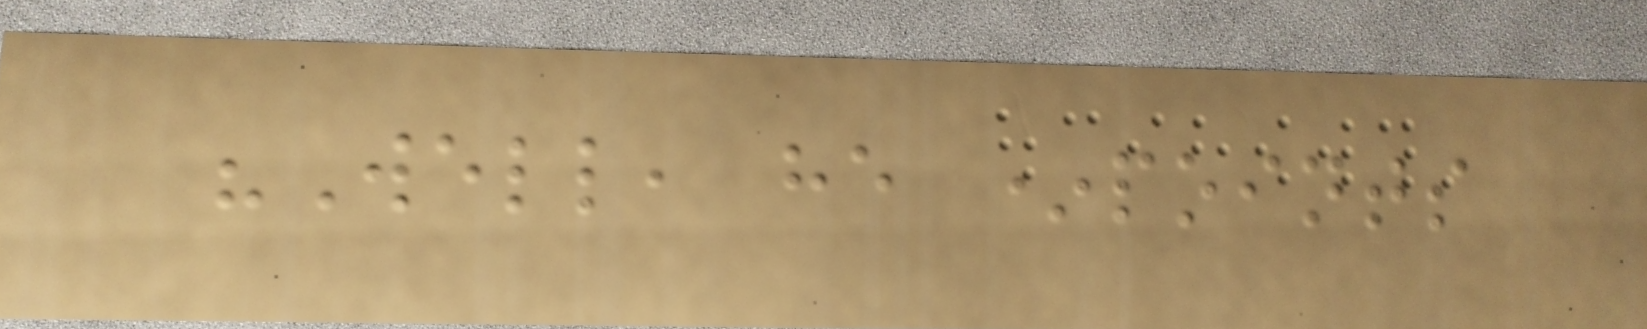"Well, he *points
